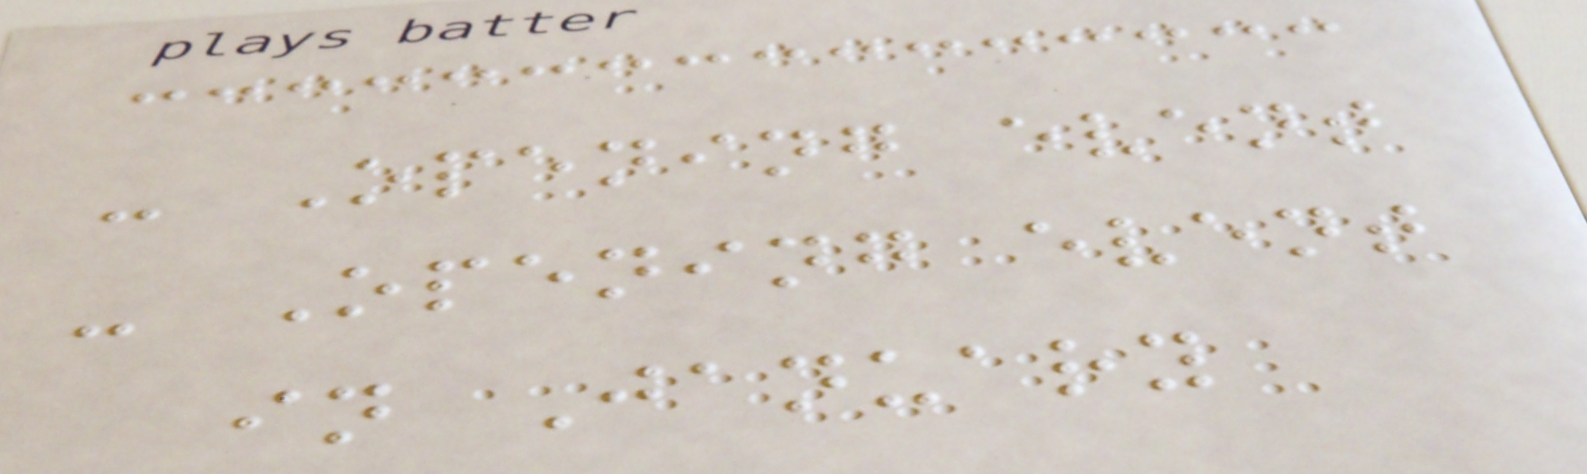- Opening event
- Opening event
in January
